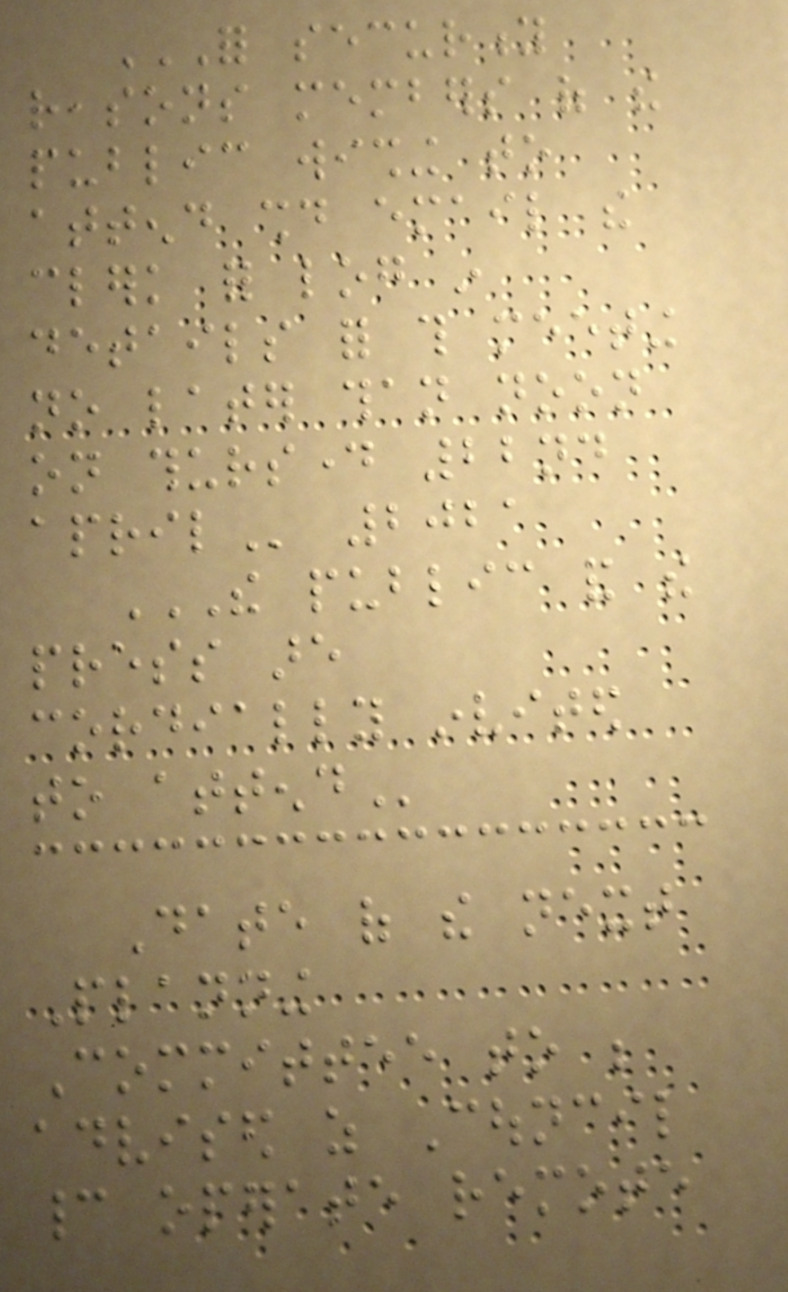FOR SECURITY
REASONS MEMBERS OF THE
PUBLIC WISHING TO
ATTEND SHOULD EMAIL THE
CLERK FOR LOG IN
DETAILS FOR THIS MEETING
NO LATER THAN NOON
ON THURSDAY 22ND
APRIL 2021
THE PUBLIC AND THE
PRESS ARE
CORDIALLY INVITED
TO ATTEND
Date of the next
Planning
Committee to be
advised as Council
cannot operate remote
